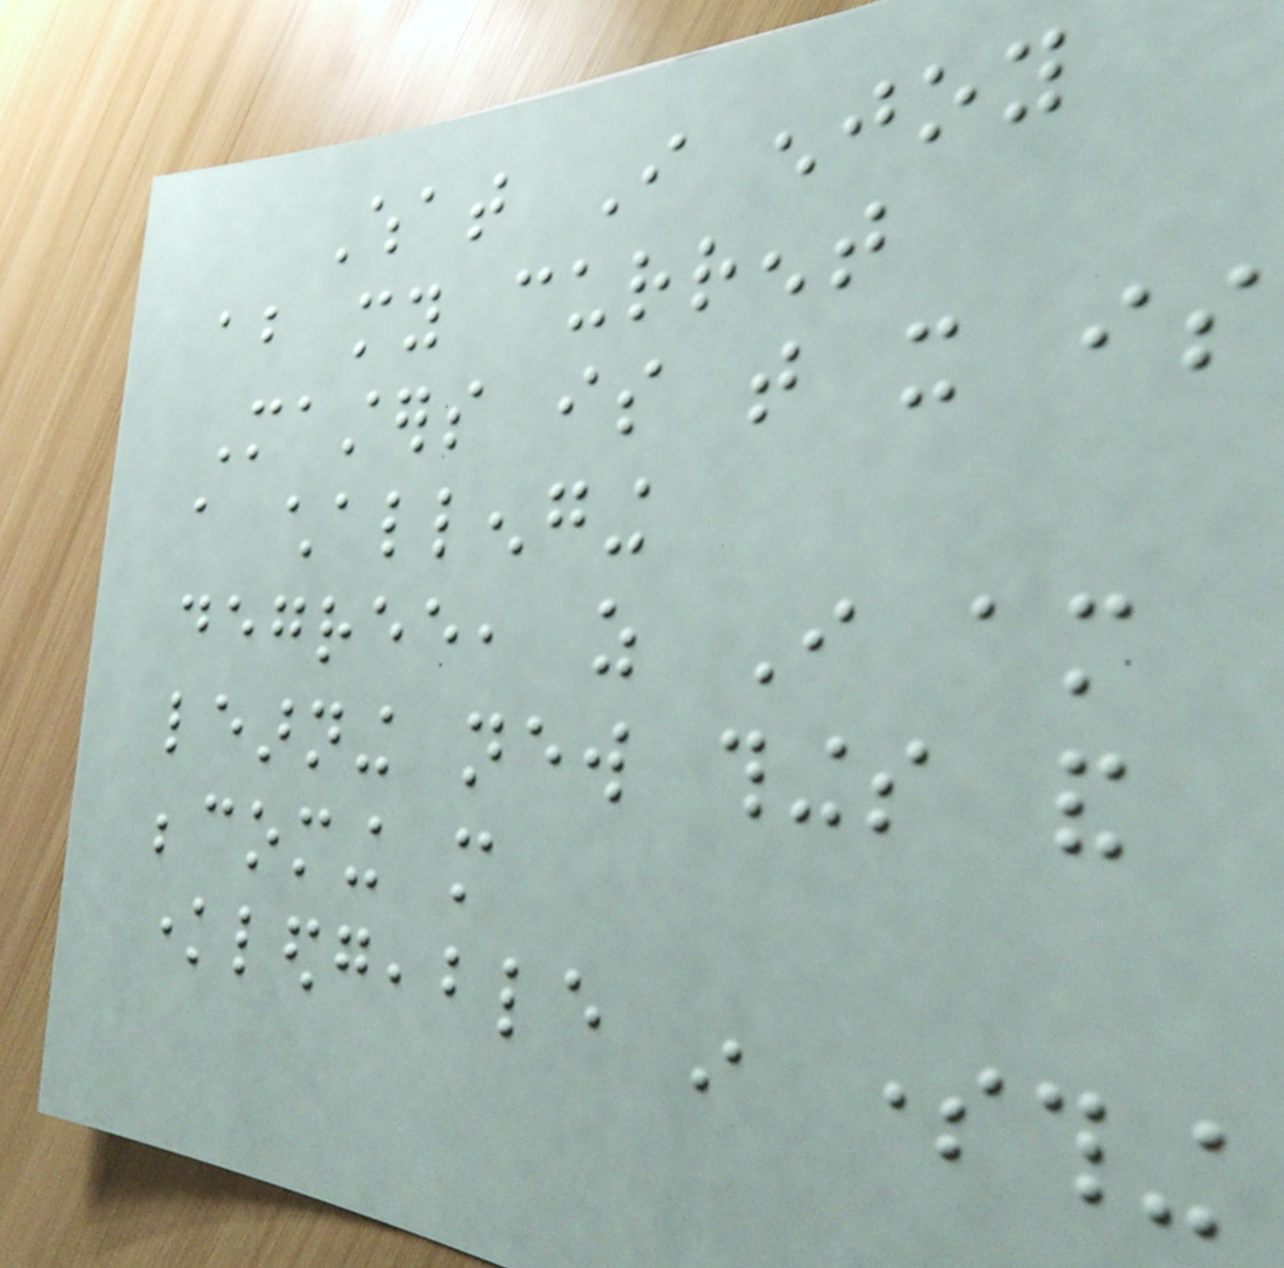What I enjoy
about my current
Masters is that it is
a challenging
degree, as I am
learning new things and
becoming more
knowledgeable in something
